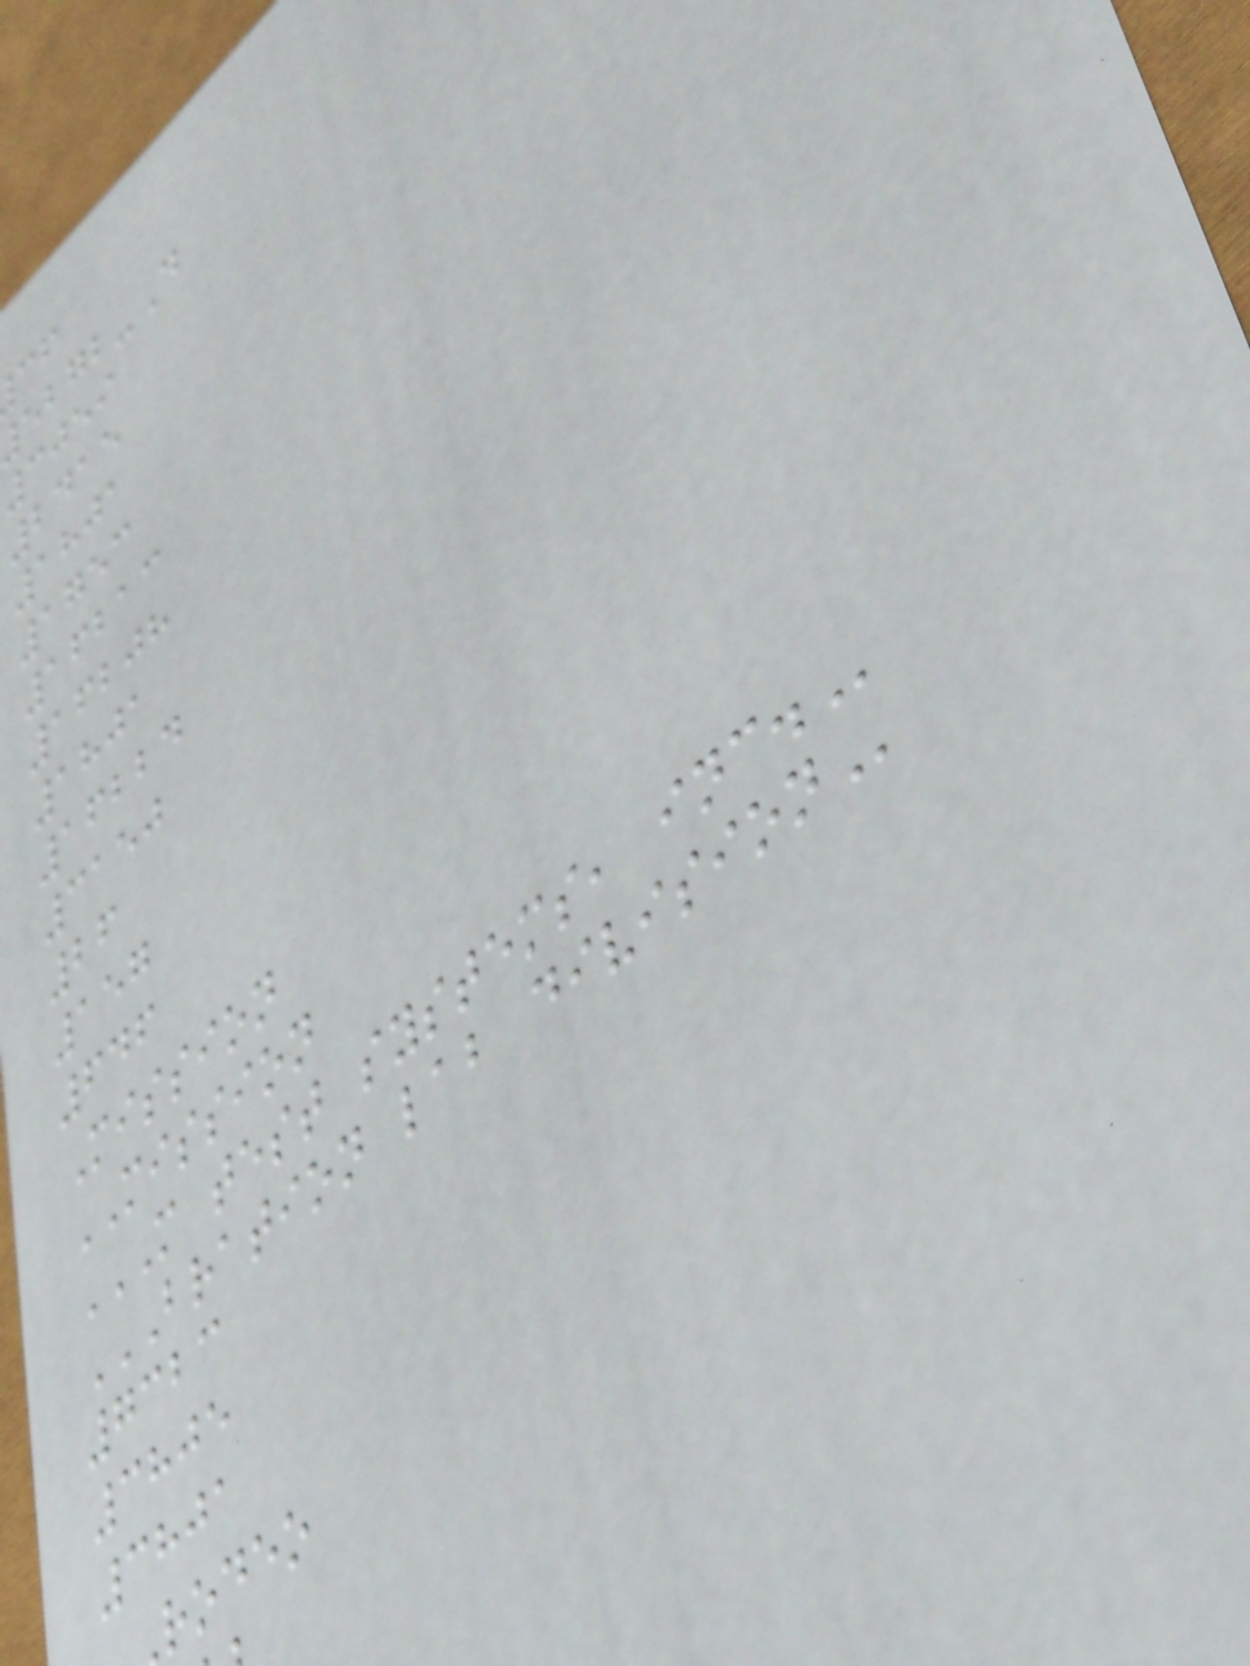3059
2415
1801
1753
16213
16208
1801
16224
3150
26
157
646
Mission
MISSION
M TEST SYSTEMS, INC.
BRATION LAB DIVISION
7323
3805
3801
rodeo
